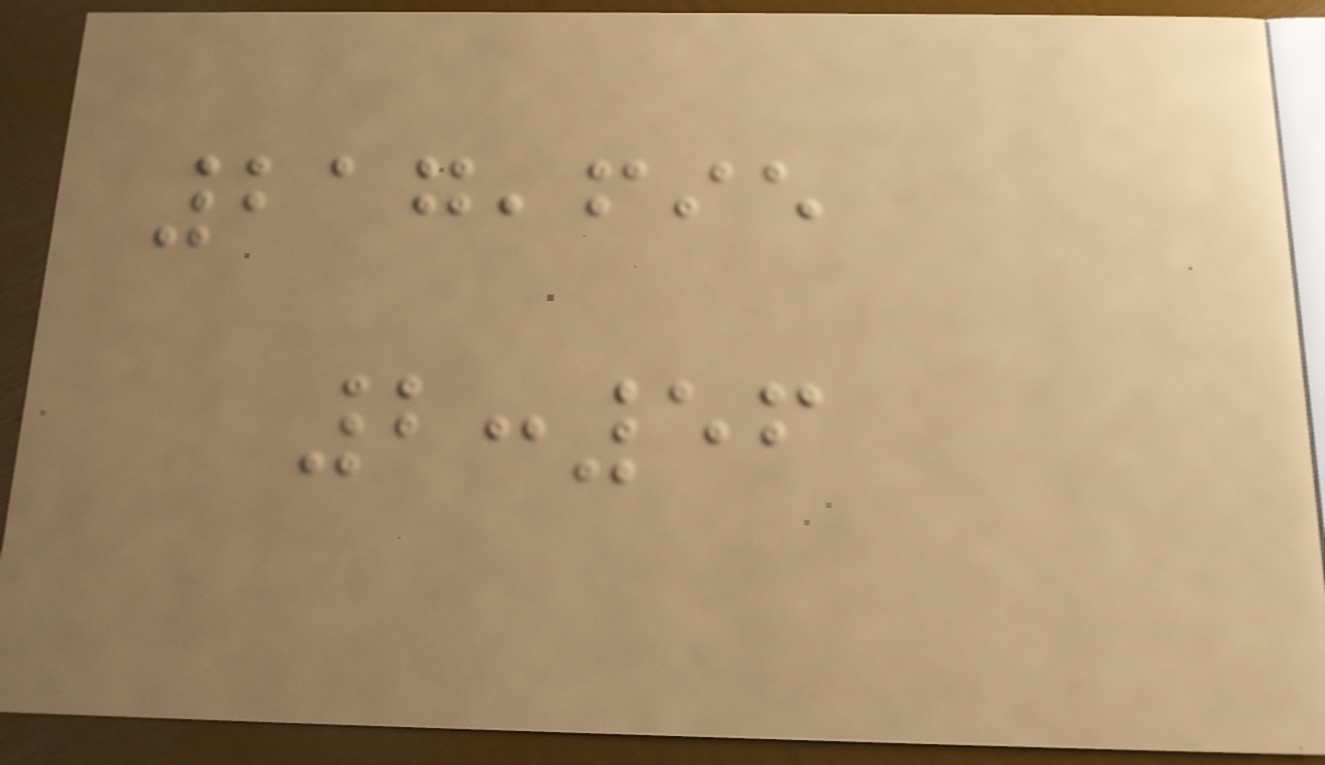217,695
2:56
